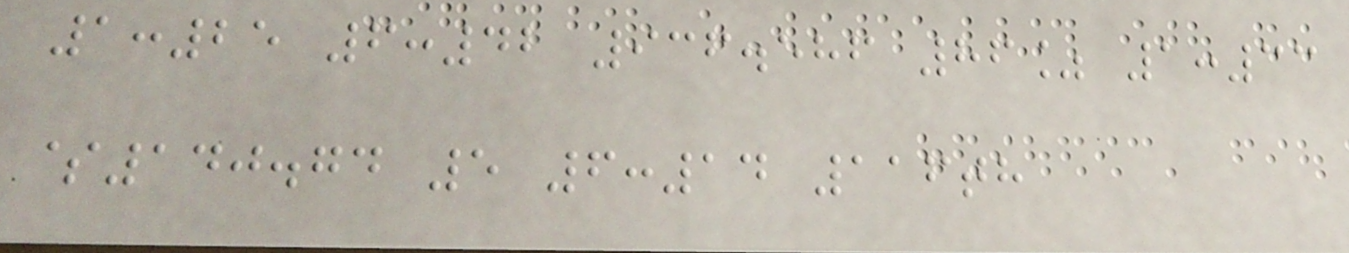1:25 6:42 936.586 86% 1:33
$140.74 5 6:14 116th
